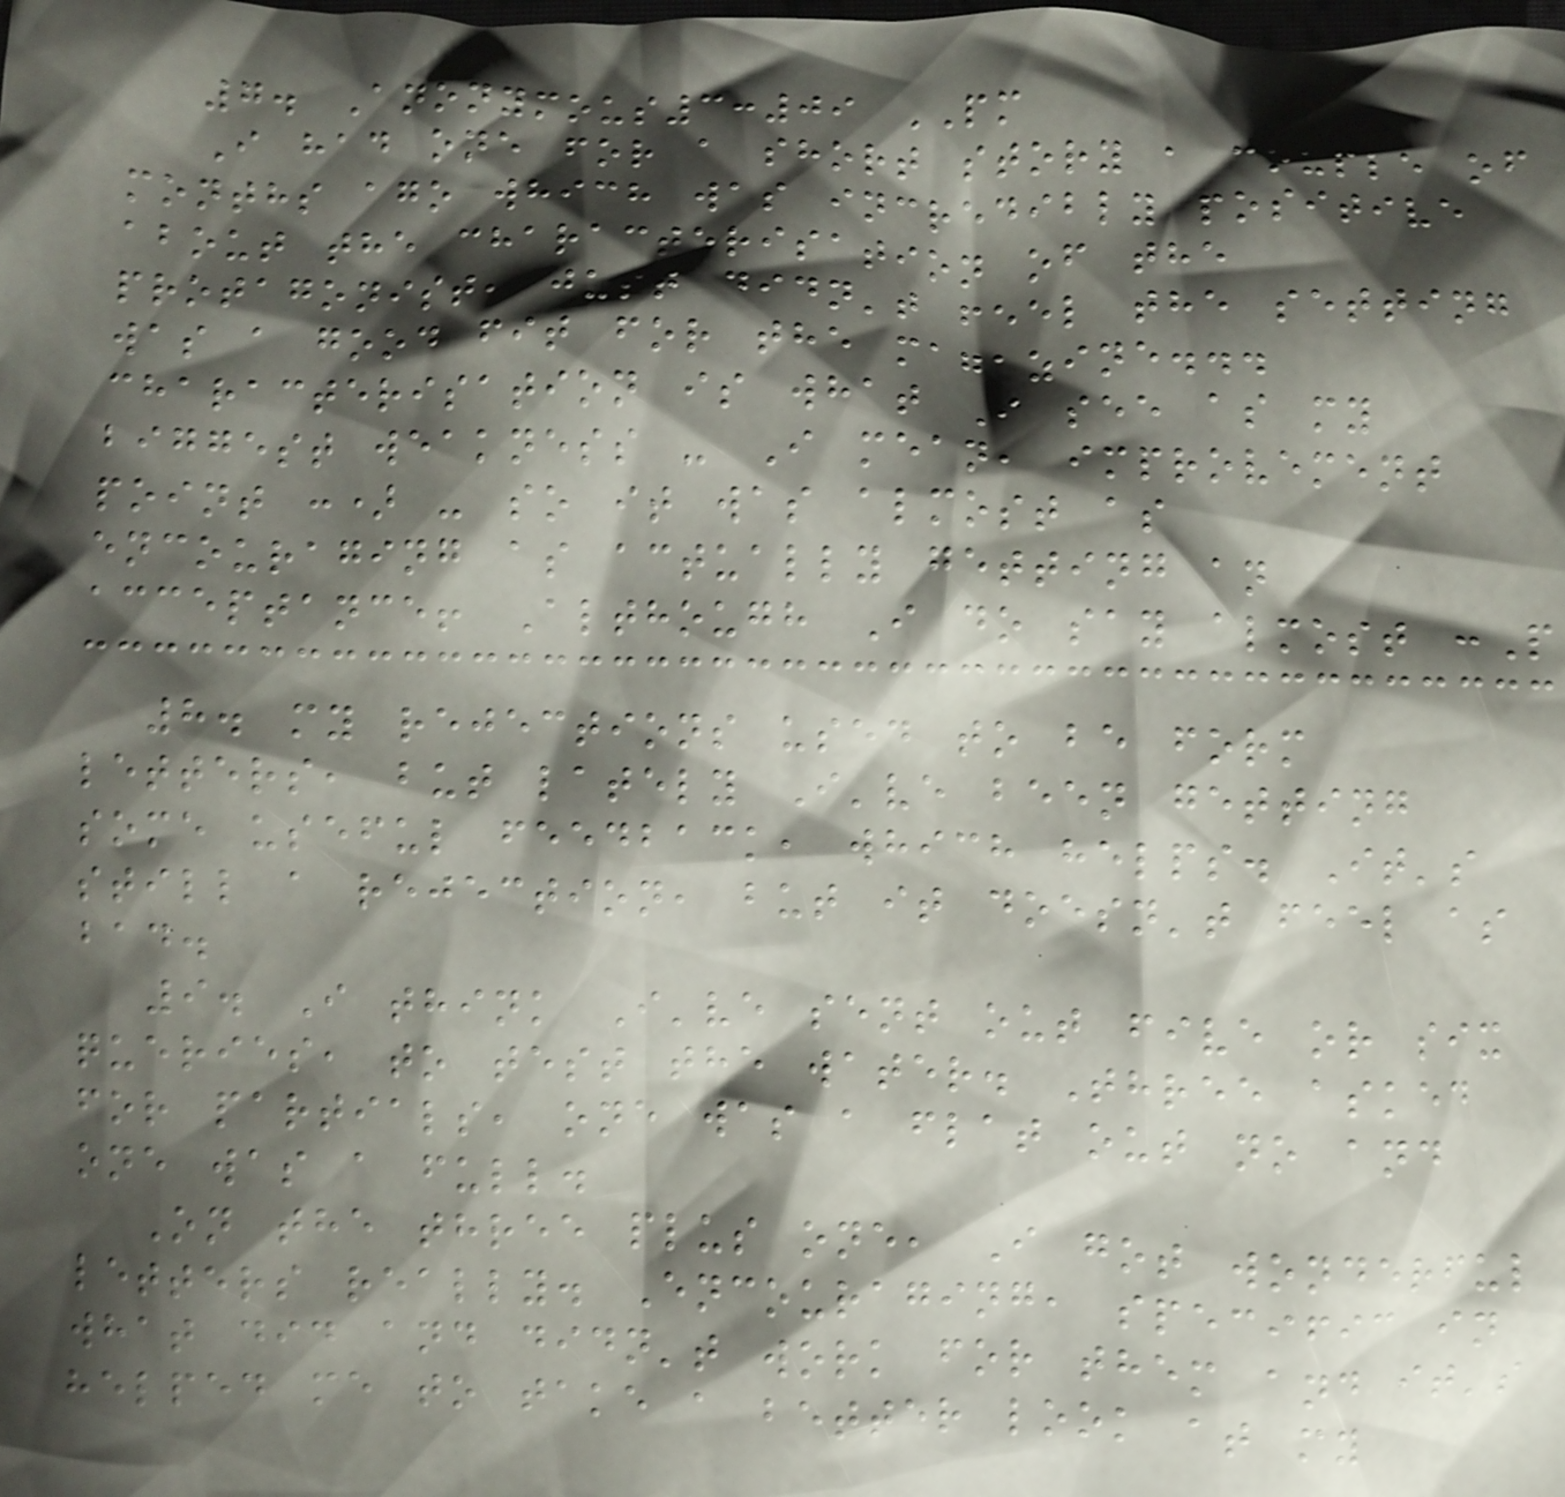7. Anonymous3:09 PM
I had one for a short story a couple of
months ago which was incredibly positive
about the characterisation of the
protagonist, just didn't feel the setting
was a good fit for the magazine...
characterisation is what I see as my
biggest weakness - I mean, improvement
point :) - so it was almost as
encouraging as actually getting an
acceptance! Although I do say almost :P
8. my rejections used to be form
letters, but lately I've been getting
some useful feedback, which helps. It's
still a rejection, but it doesn't feel as
bad.
9. I think I've sent out five or six
queries, to test the water. Three asked
for partials, one was a flat out no and
one was a full.
On the three plus one, I got wonderful
letters really. Encouraging, specific in
what did and didn't work for them and it's
helped me to take a better look at my
